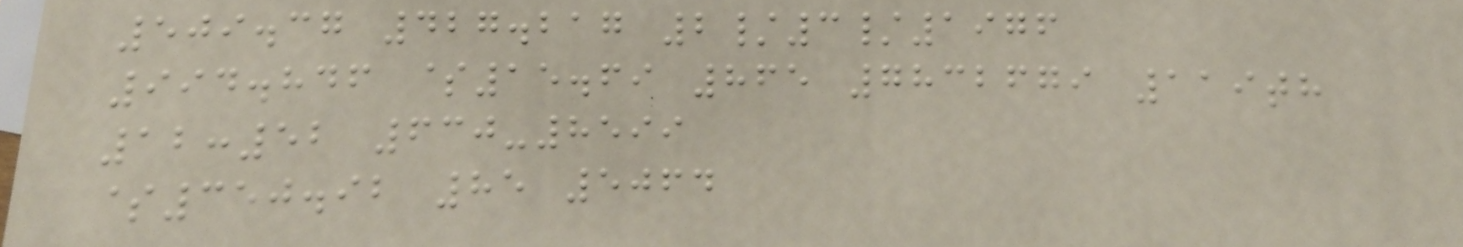509.37 427.217 2/3/1976
994.846 $15.69 865 7832679 119th
12:52 630-8599
$350.92 85 5064
